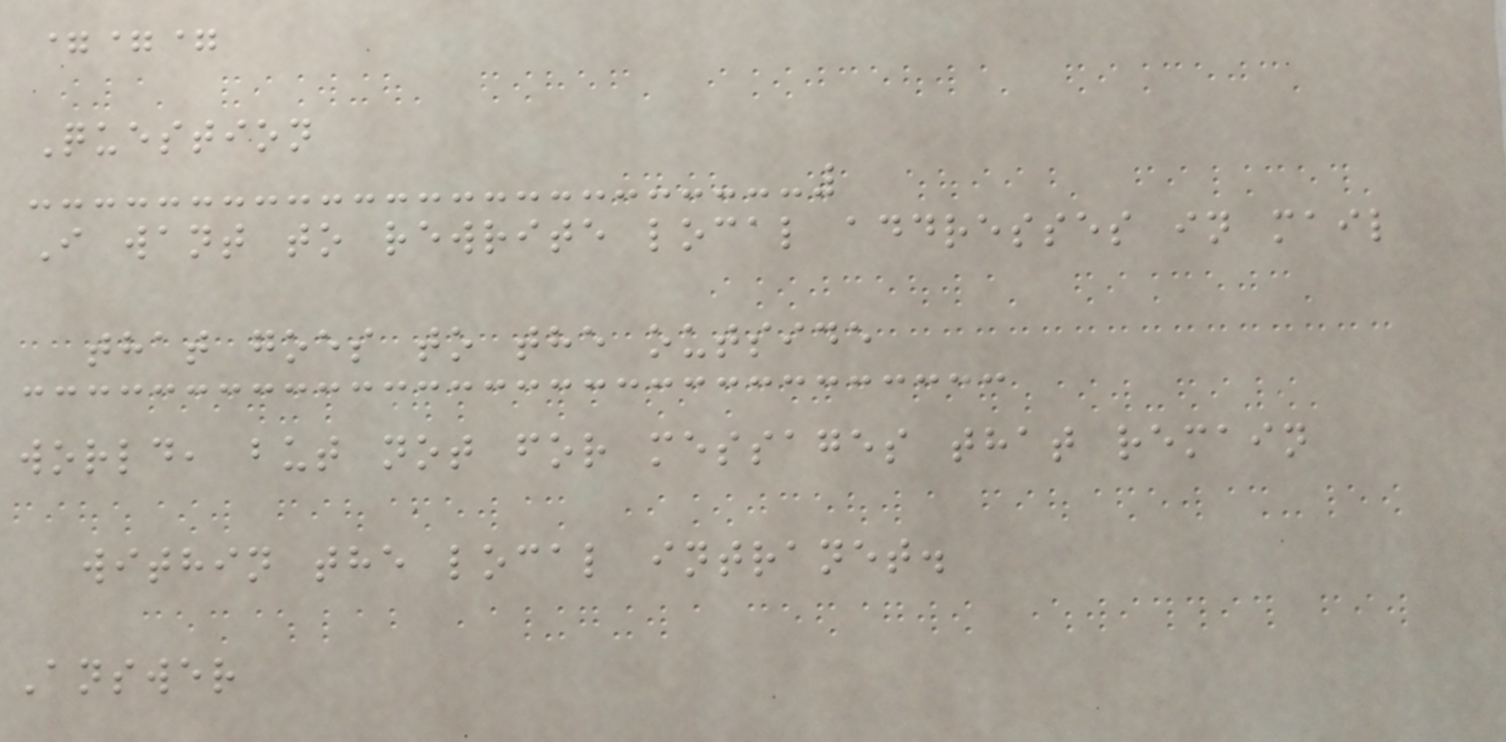===
Question
I want to rewrite local addresses in mail
that goes to the outside
world, but not for messages that remain
within the local intranet.
Answer
